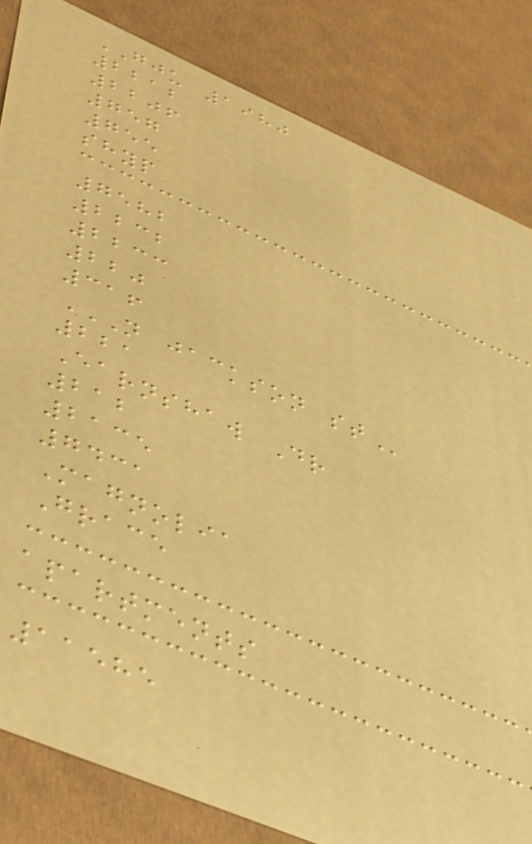GJU 1980
2212
2206
757
755
shyp
7582
2232
2233
220
316
N JACKSON ST
221
Earnshaw Dr
212
2135
7431
Magnolia
Grace
apartments
11585
